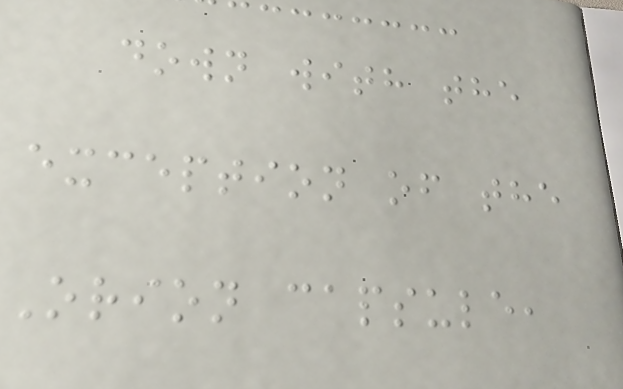down with the
exception of the
Orion capsule,
